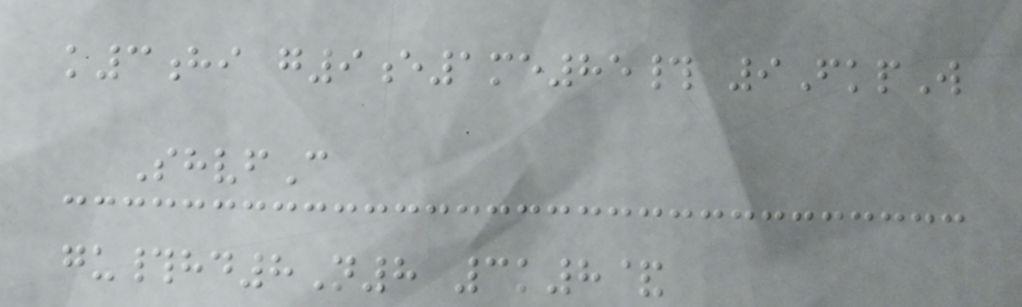k3hi g9e1me85# 9FkpW
ShvfC
gu#hd8N8 3k8&
